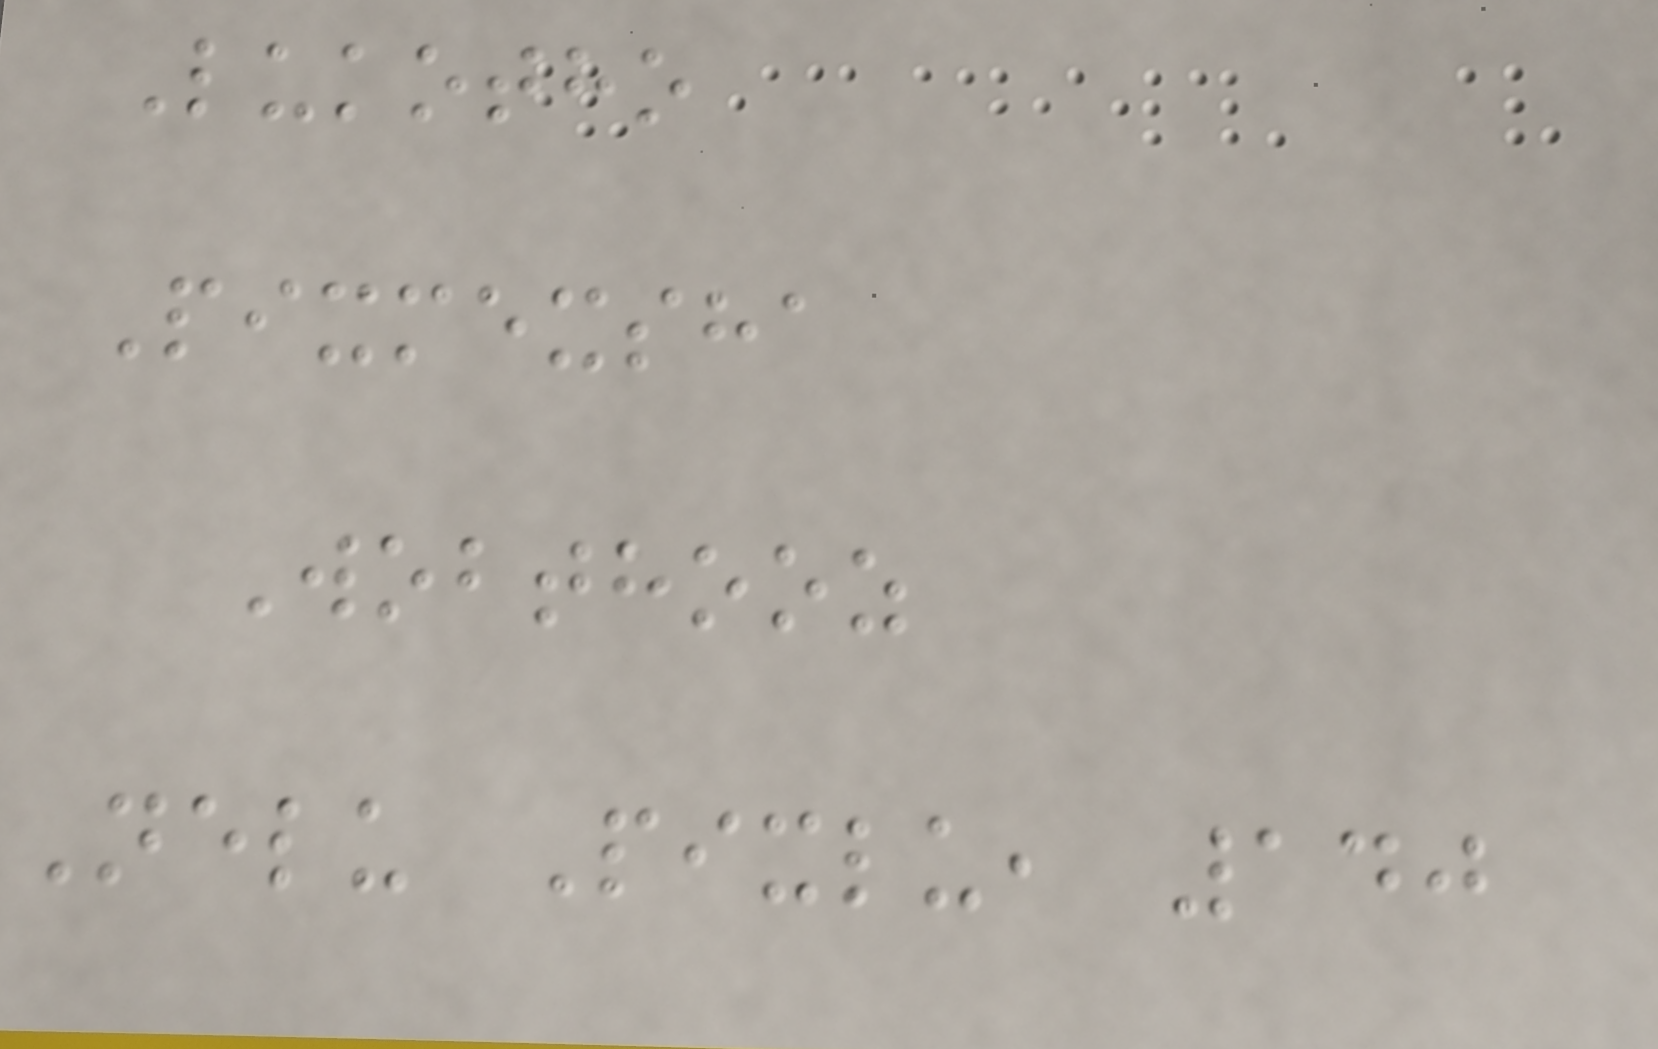Lukotho
Pixmexsha
Wobthooz
Nelu Pixlu, 140
